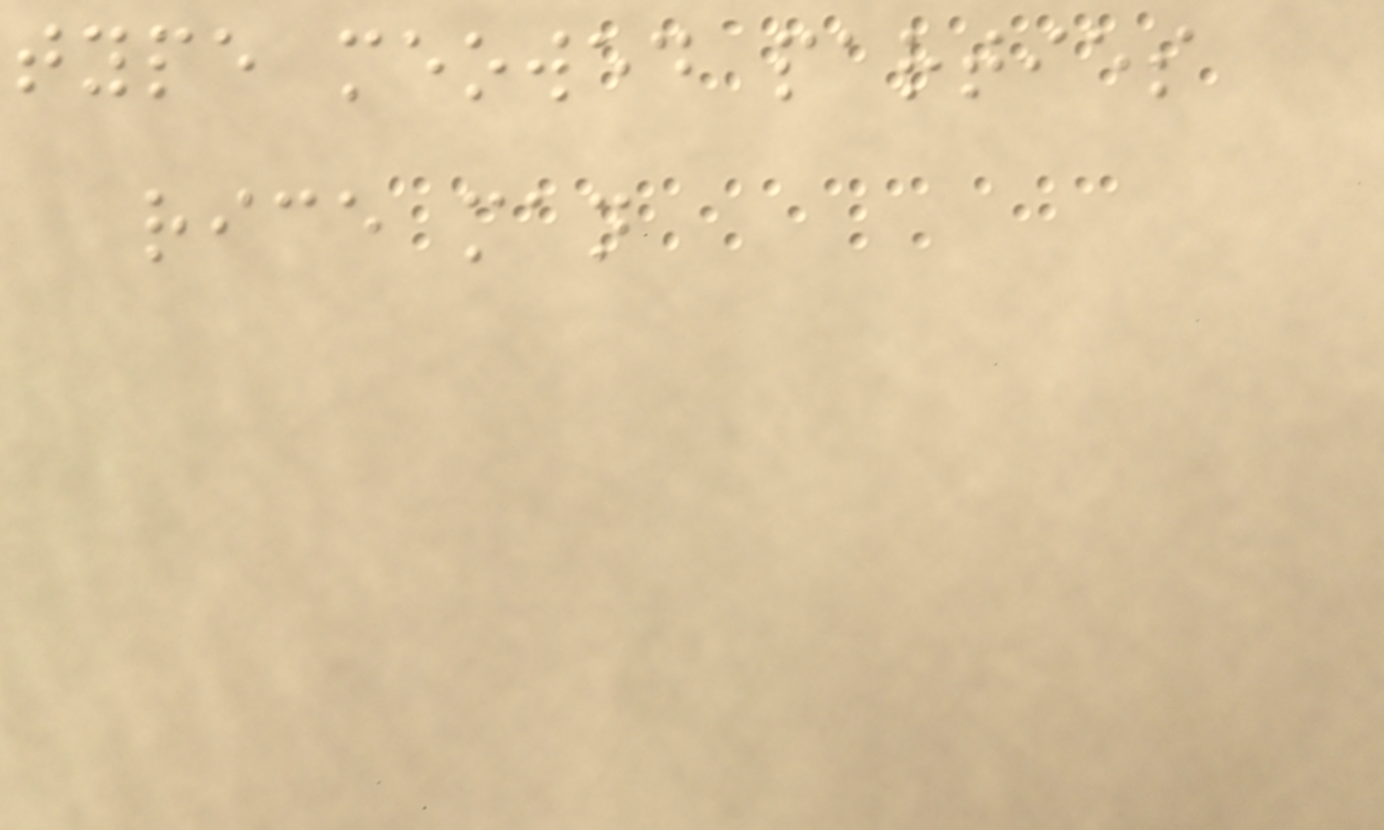type meowed parties
rice man
